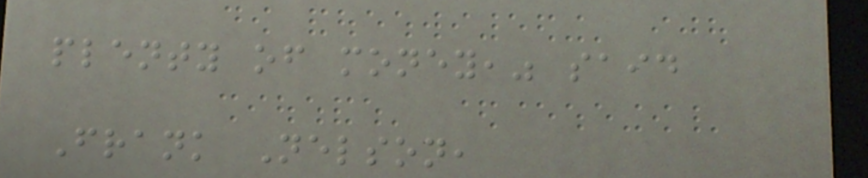plenty of money," said
Frank Nelson,
